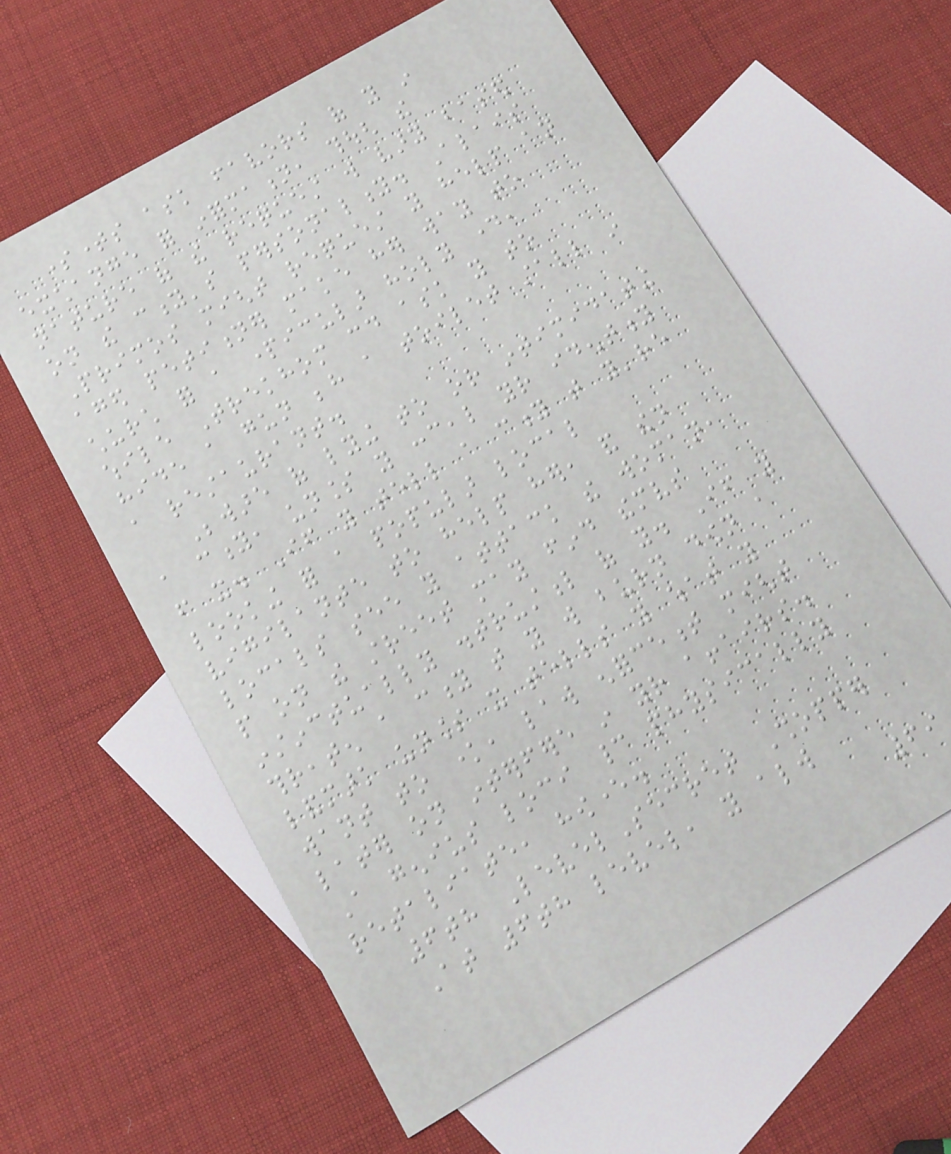sometimes ask favors of you in
exchange for information, though the
nature of the request will vary based
on the city's personality. Alais
Primos might request you help an
aged petitioner make her way to
church for a particular holy day,
while Trekhom could ask you to
hide a gun behind a toilet stall in
a restaurant.
Beware of lying to or intimidating
a city, unless you conceal your identity
from it. If you tell a city that you're
looking for a popular local
vigilante to help her, and then
locals see you attack the woman,
people on the street may find themselves
instinctually distrustful of you. If you
threaten a city that you will burn down a
landmark unless it tells you what you
want to know, law enforcement might
later on interfere in your affairs.
A genius loci cannot physically
retaliate, however.
6th LevelSecret Shopper
At 6th level, you always
69
